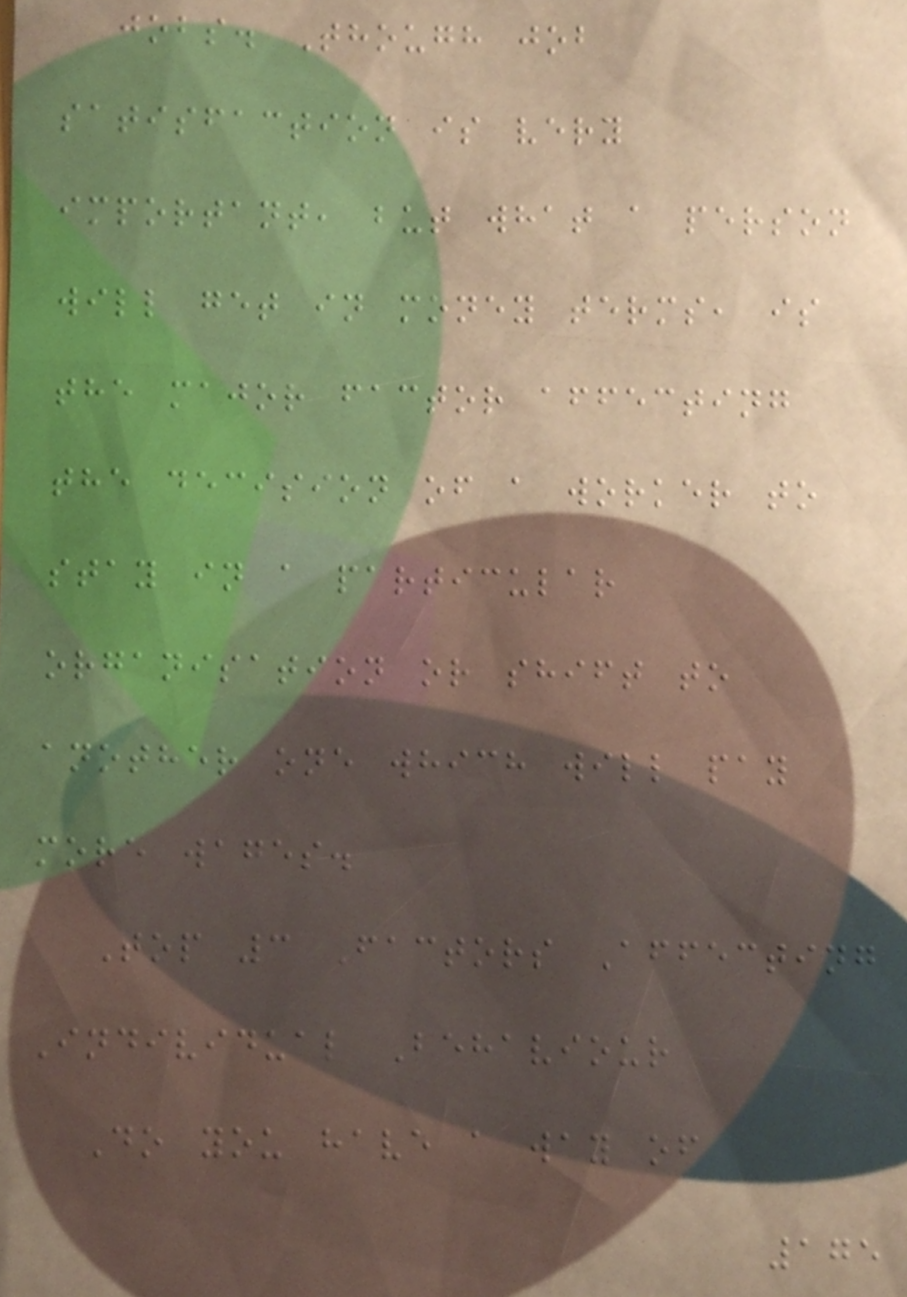jobs. Though job
satisfaction is very
important, but what a person
will get in money terms, is
the major factor affecting
the decision of a worker to
stay in a particular
organisation or shift to
another one which will pay
more wages.
Top 3 Factors Affecting
Individual Behaviour
Do you have a way of
175
